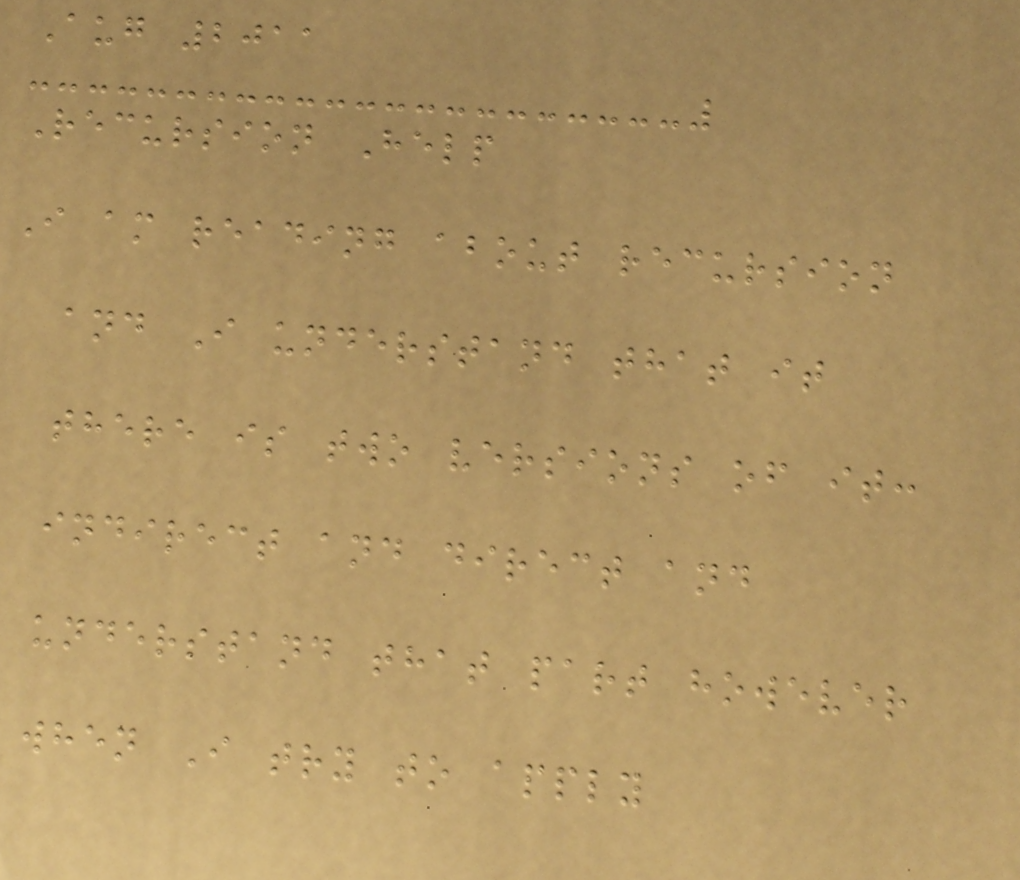Aug 2011
Recursion Help
I am reading about recursion
and I understand that it
there is two versions of it:
indirect and direct and
understand that part however
when I try to apply
